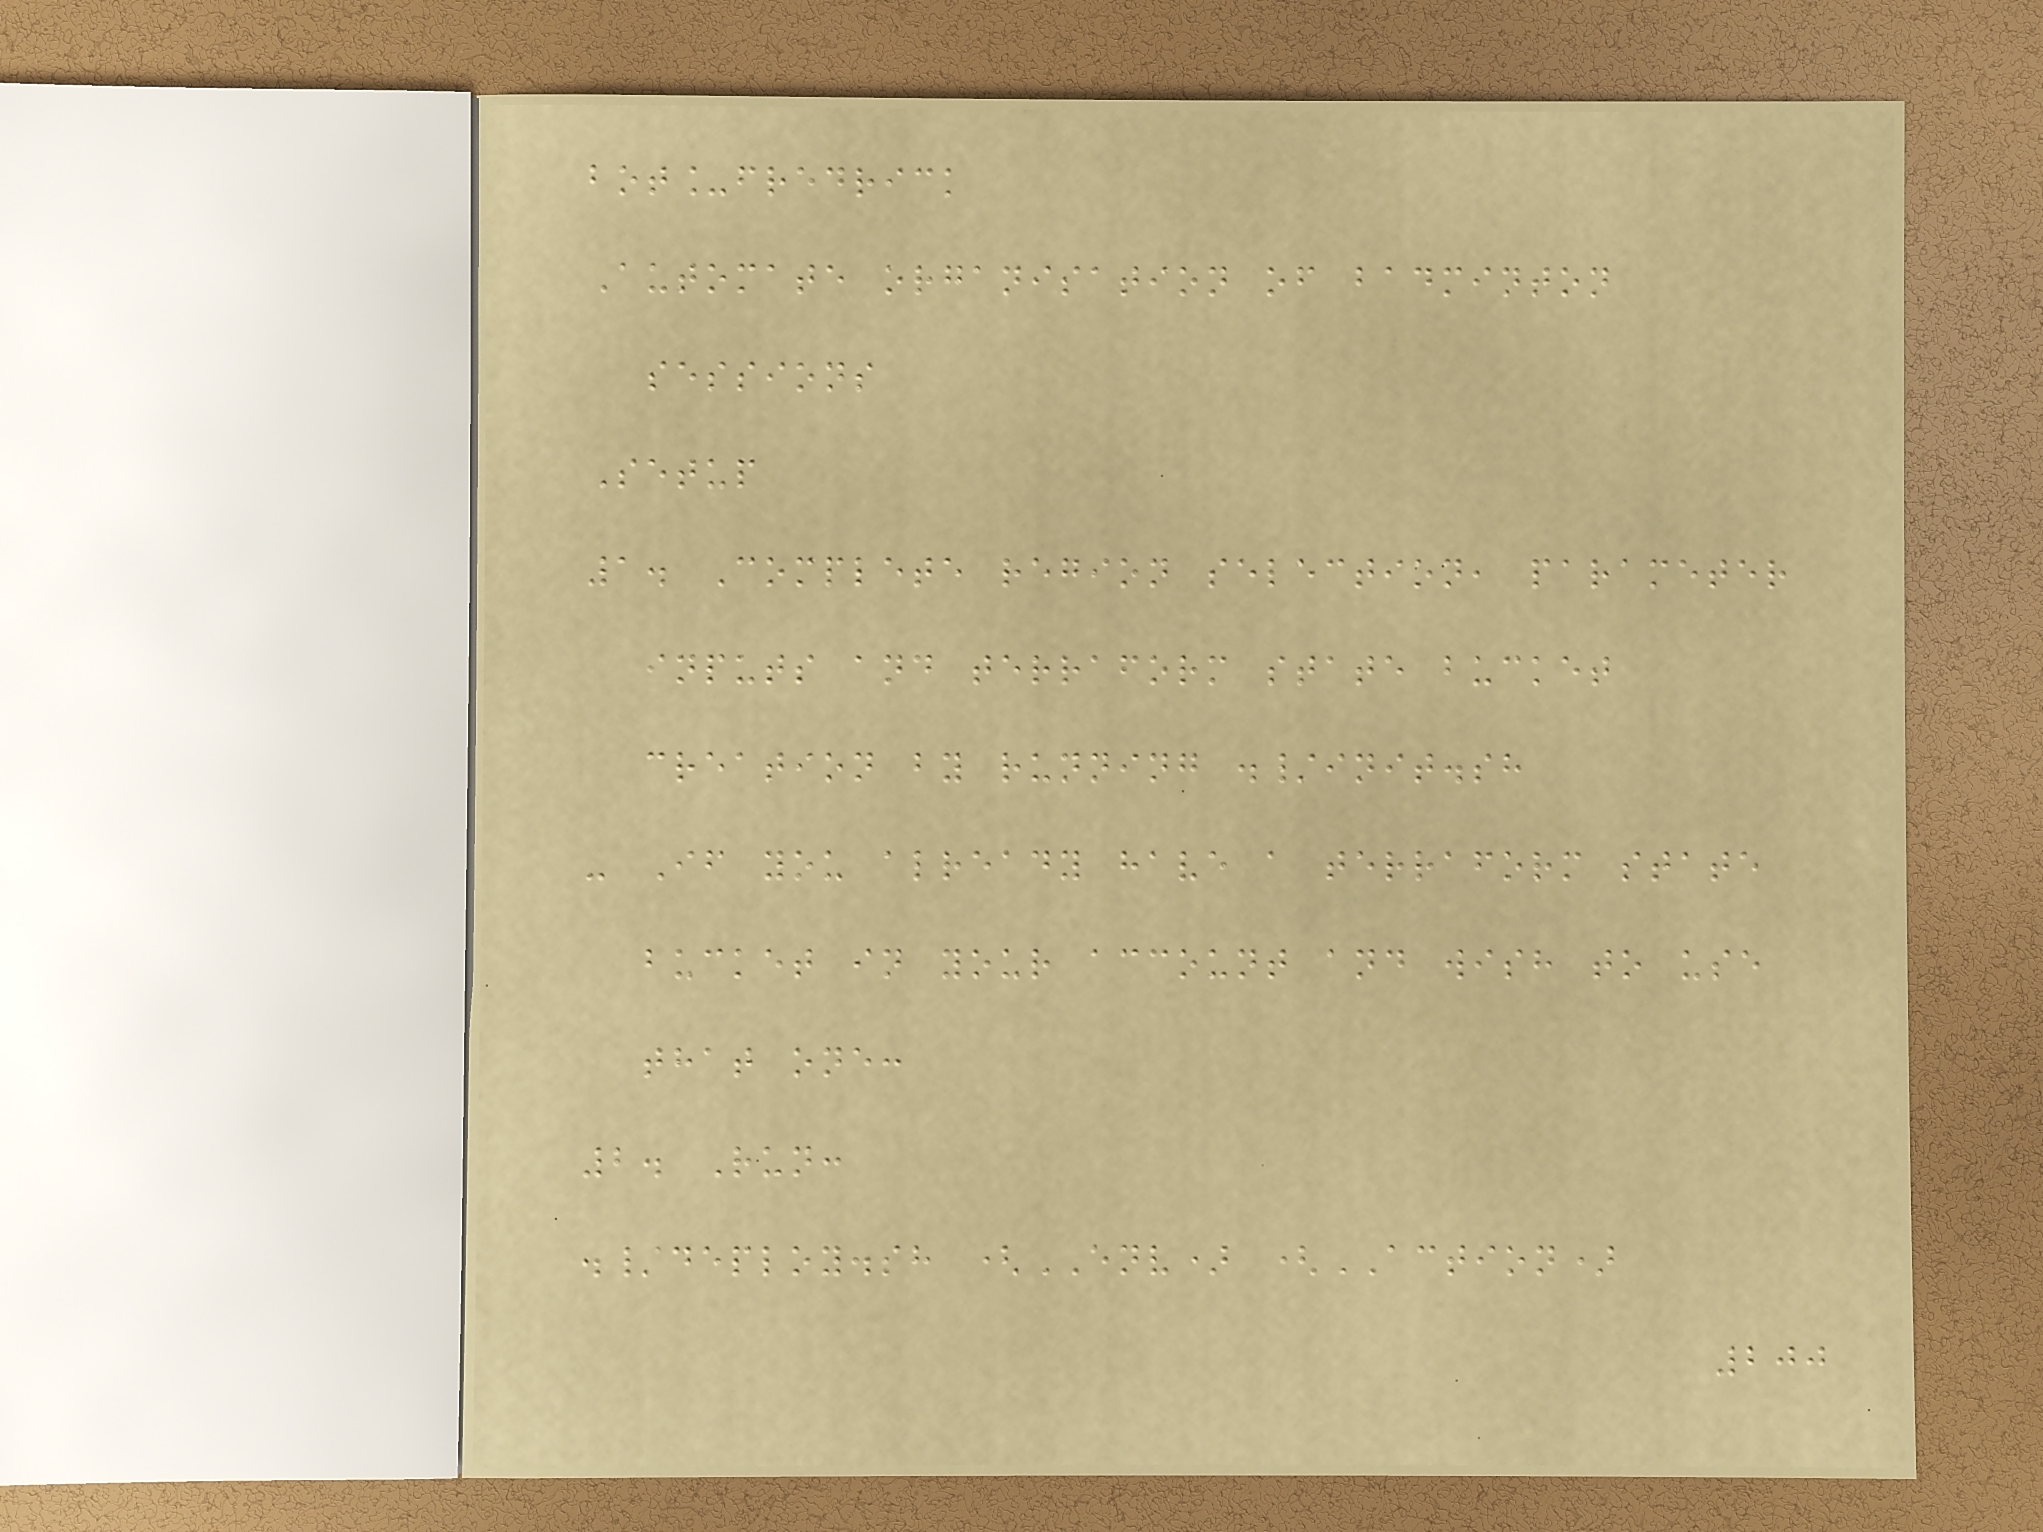bot_fredrick
Automate organisation of badminton
sessions
Setup
1. Complete region selection, parameter
inputs and terraform state bucket
creation by running ./init.sh
- If you already have a terraform state
bucket in your account and wish to use
that one:
2. Run:
./deploy.sh (ENV) (ACTION)
200
